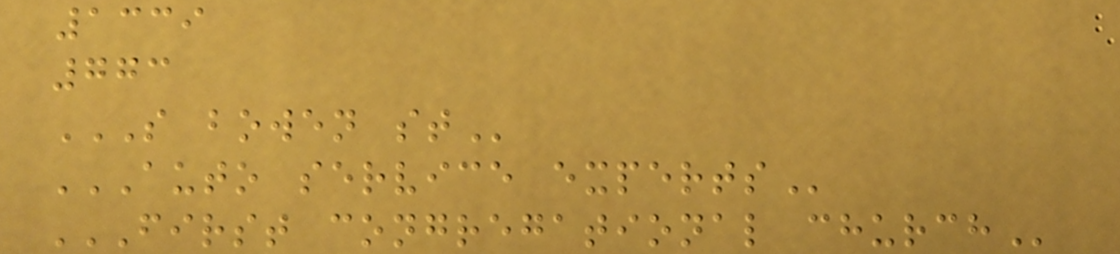1339
773
S BOWEN ST
AUTO SERVICE EXPERTS
FIRST CONGREGATIONAL CHURCH
